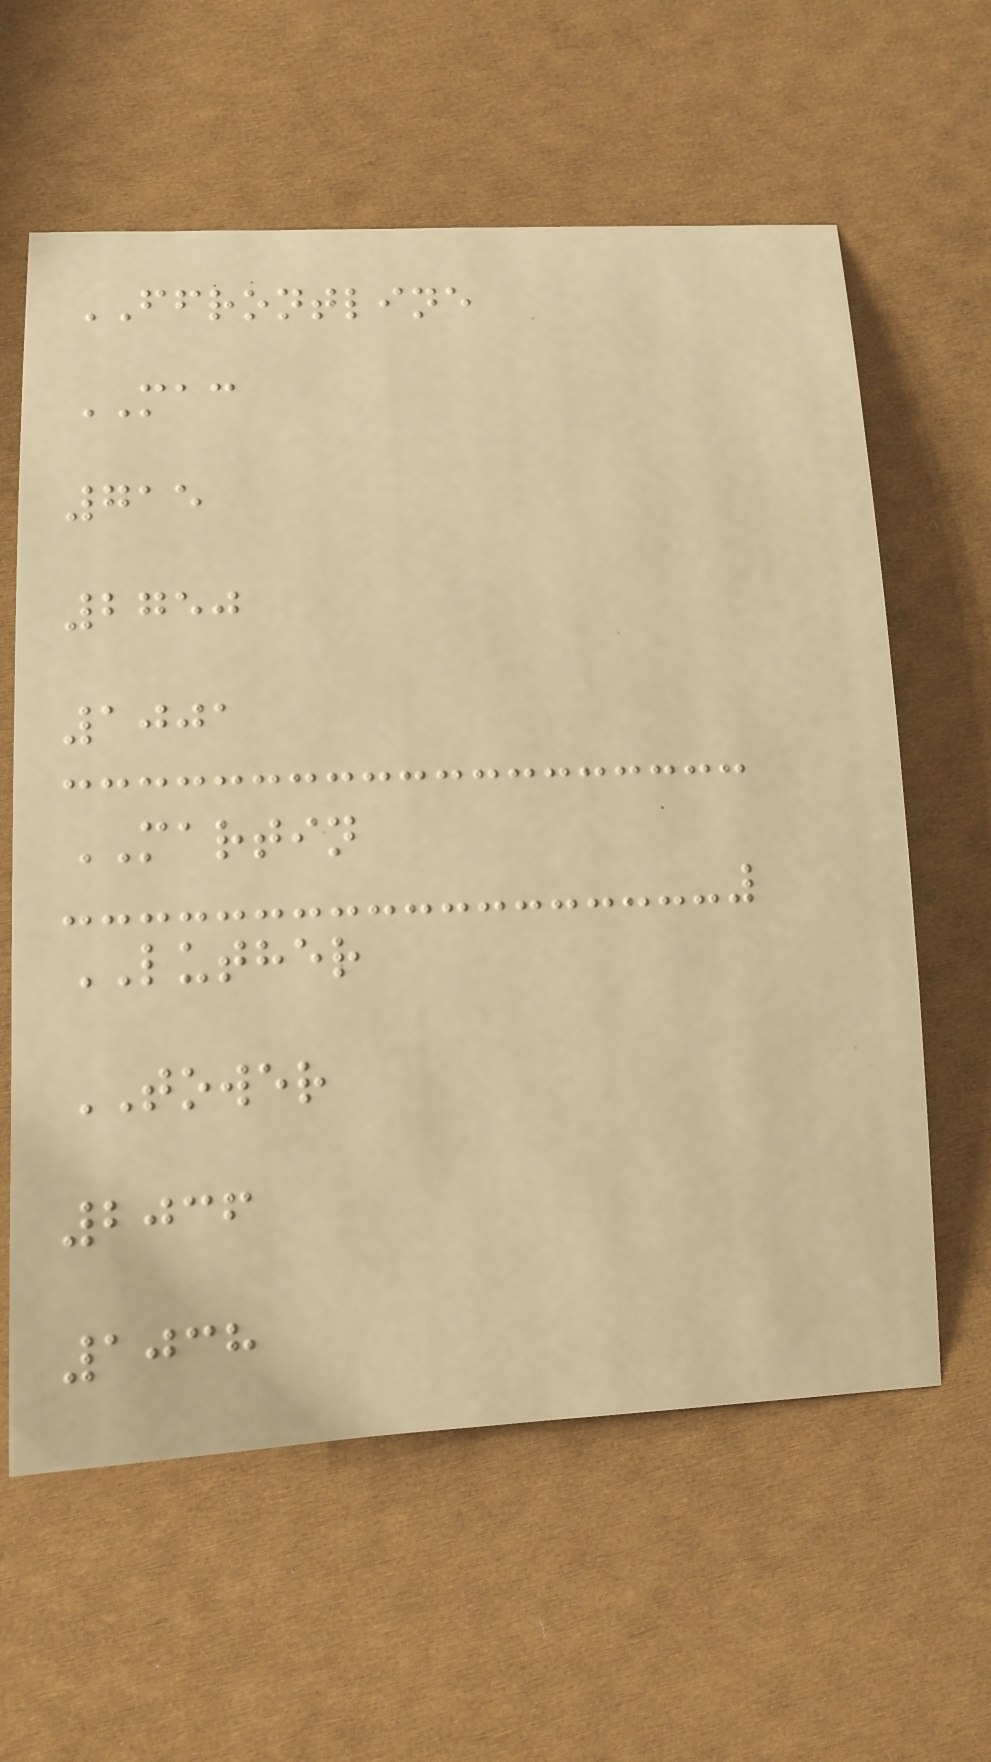FFRONTLINE
MAC
715
2750
1001
MARTIN
LUTHER
TOWER
2036
1038
